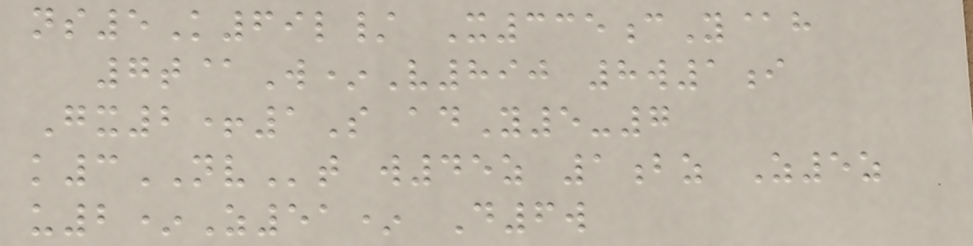ns5K69l/ X335cY@h
7t@W*V890 8w1i
Gx2+1S adY5-7
k3NVt w45z 1bz Z5z
u2*Z51* D6w
